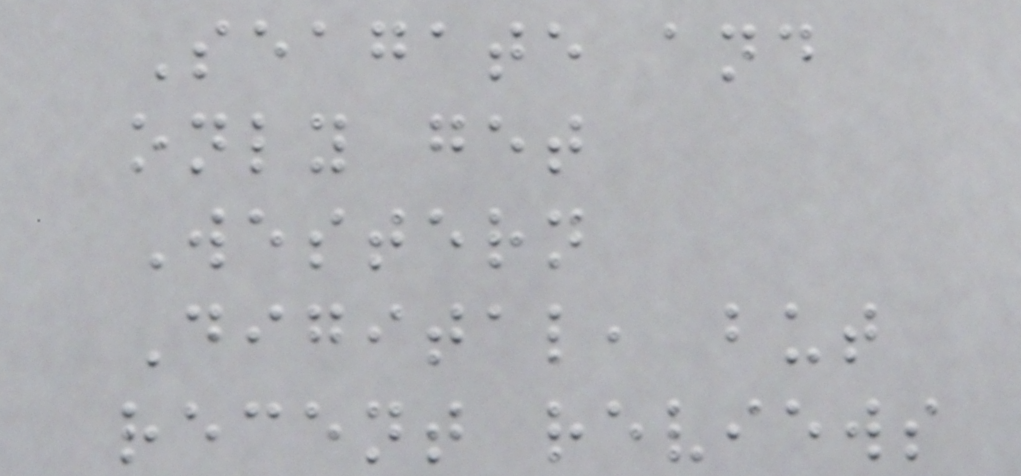Seagate and
only get
Western
Digital, but
recent reviews
